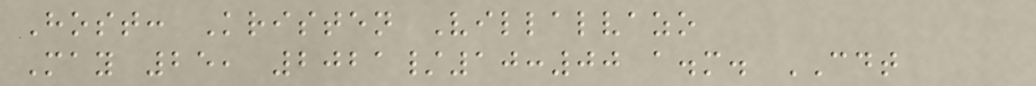Host: Kristen Villalvazo
May 25, 2021/10:00 a.m. CDT
